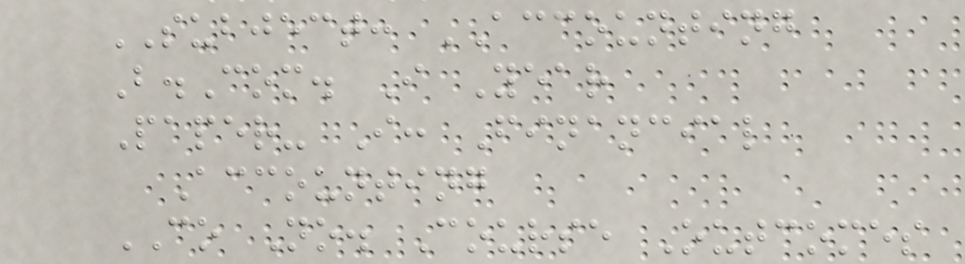SUBJECT: ACCOUNTING
B.Com. I Year
Paper- I: Financial
Accounting
CO No. Course Outcomes
